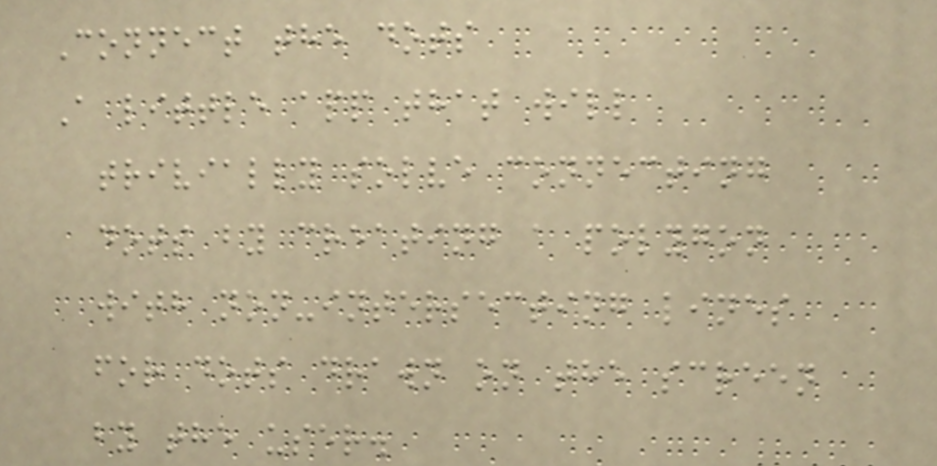Connect the dots
A little app that will
trivially solve connecting
dots by creating a polygon
with non-intersecting lines
for dots drawn on the screen
by the user.
